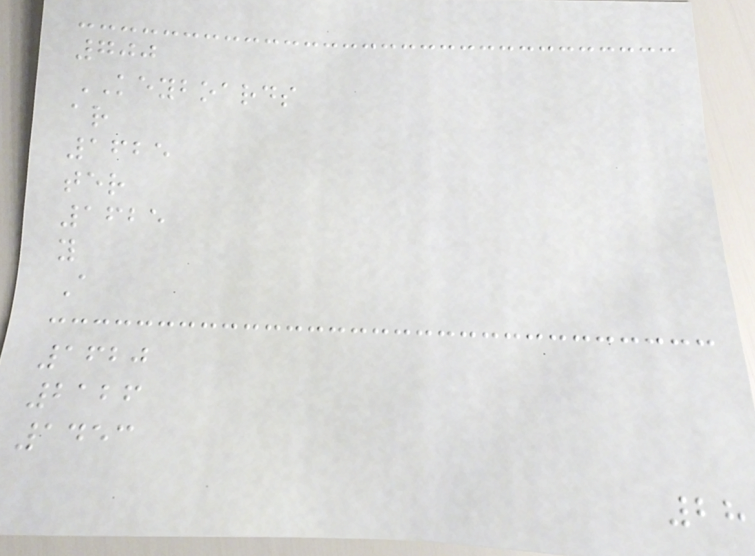700
KEYBOARDS
ar
1625
ter
1625
y
A
1620
2126
1453
28
